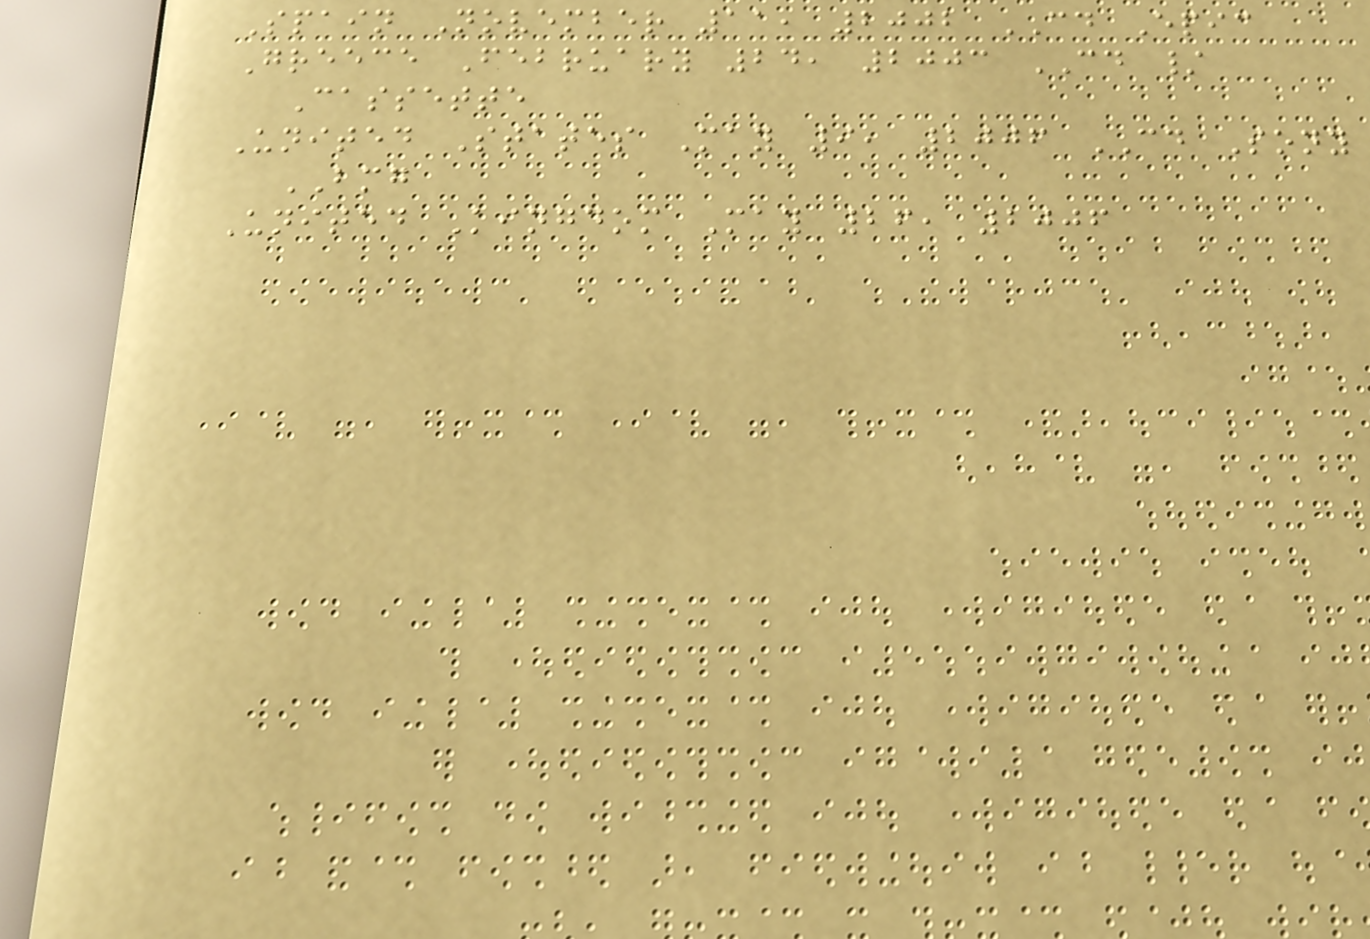Spain November 11, 2002 CD Epic
Greece February 24, 2003 CD /
Cassette
United States May 9, 2006 CD Sony
BMG
United Kingdom May 26, 2006
